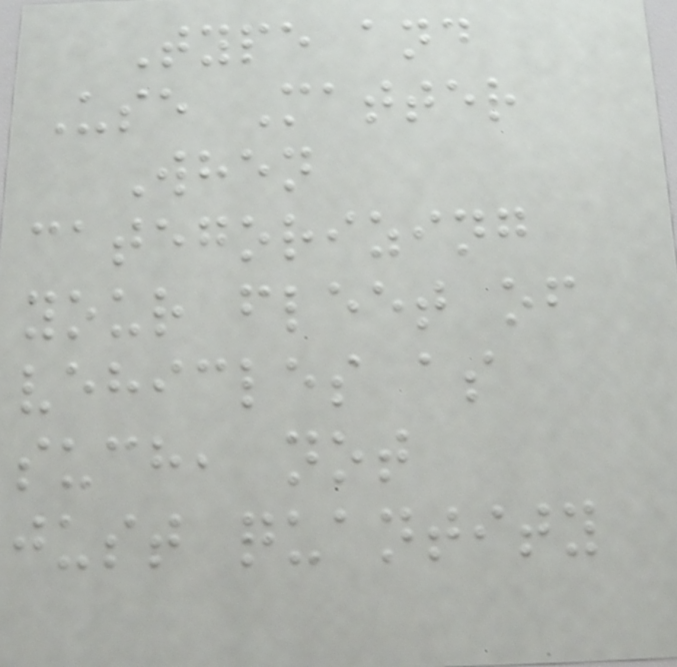Type and
Use Matter
When
categorizing
your fleet of
vehicles as
such, not
just quantity
